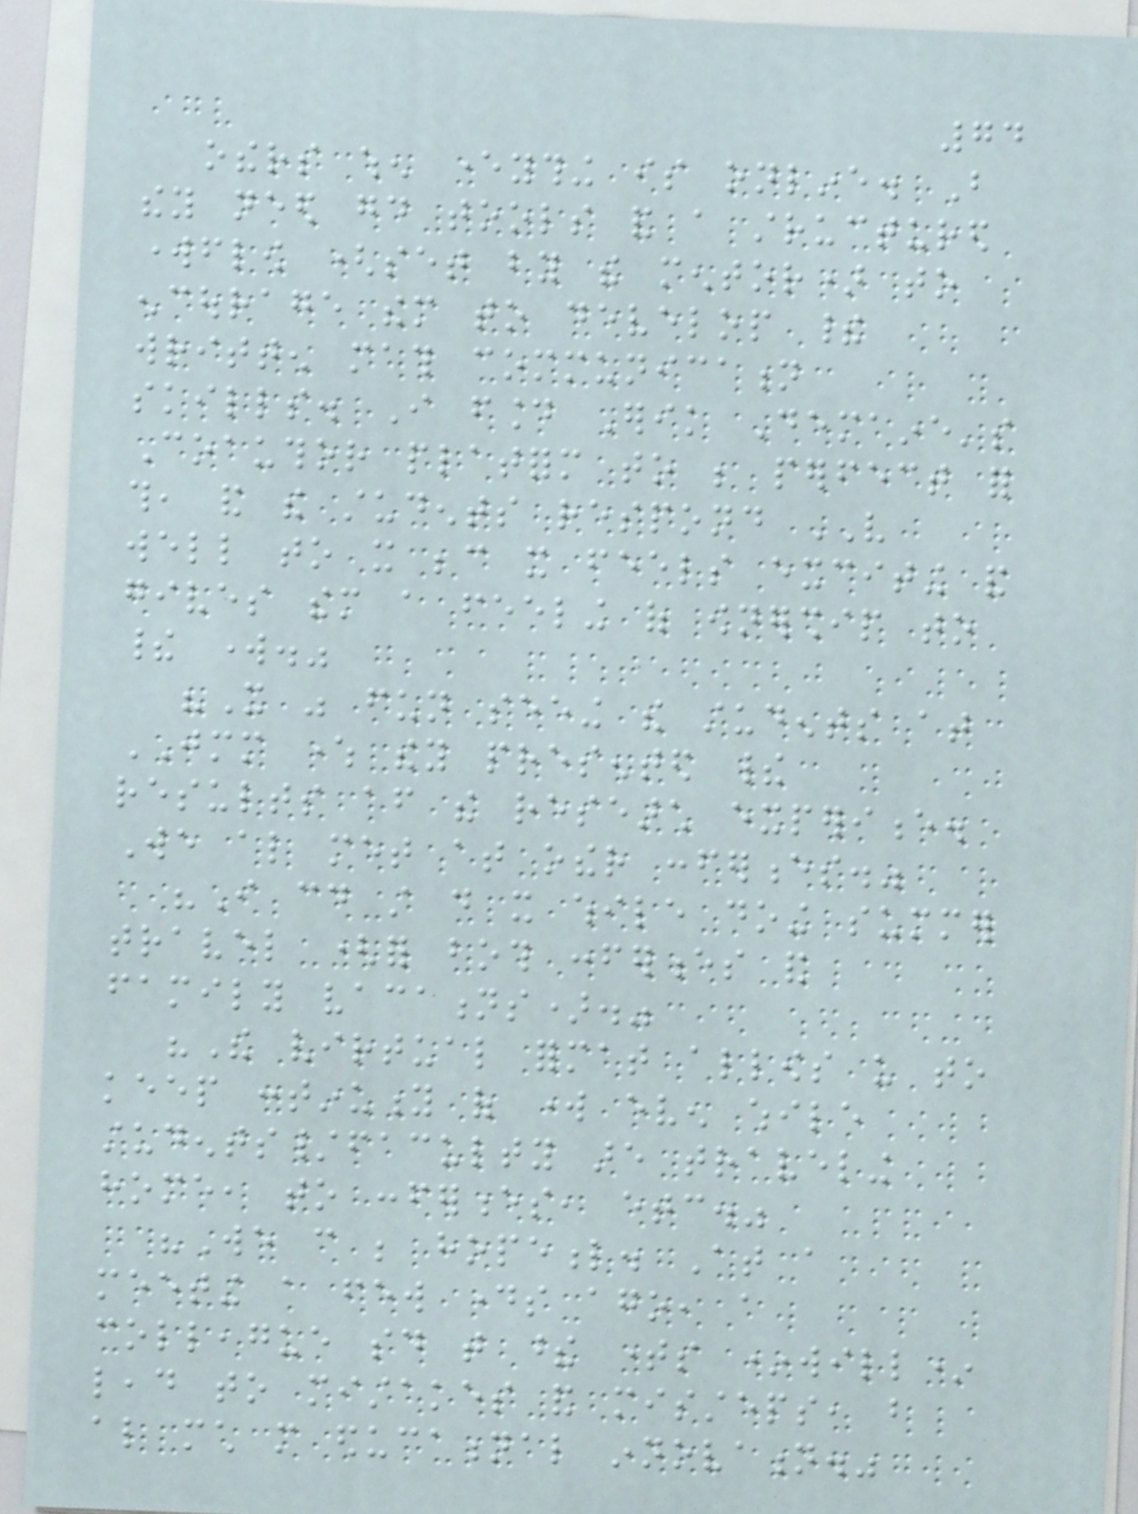74
others when everything is online. But
they need good tools and a structured
workflow (set by the mentor) to
encourage them to develop their
written math communication
skills. I found Erik Demaine's
Coauthor platform to be perfect for
this, and the students respond VERY
well to it because it feels exciting and
gives them a feeling of ownership to
their work."
"It was fun seeing the students at
JMM where they presented their
results after the research experience.
We also met at other conferences."
"I could still do it while doing summer
travel (for both conferences and
family vacations)."
"The virtual format allows us to
keep continuity of work even while
students/faculty are traveling
home, to conferences, etc."
"We can be hopeful. At a
meeting a few days ago, a
colleague said that these times *will*
lead to mistakes and missteps, but
also much more educational innovation."
